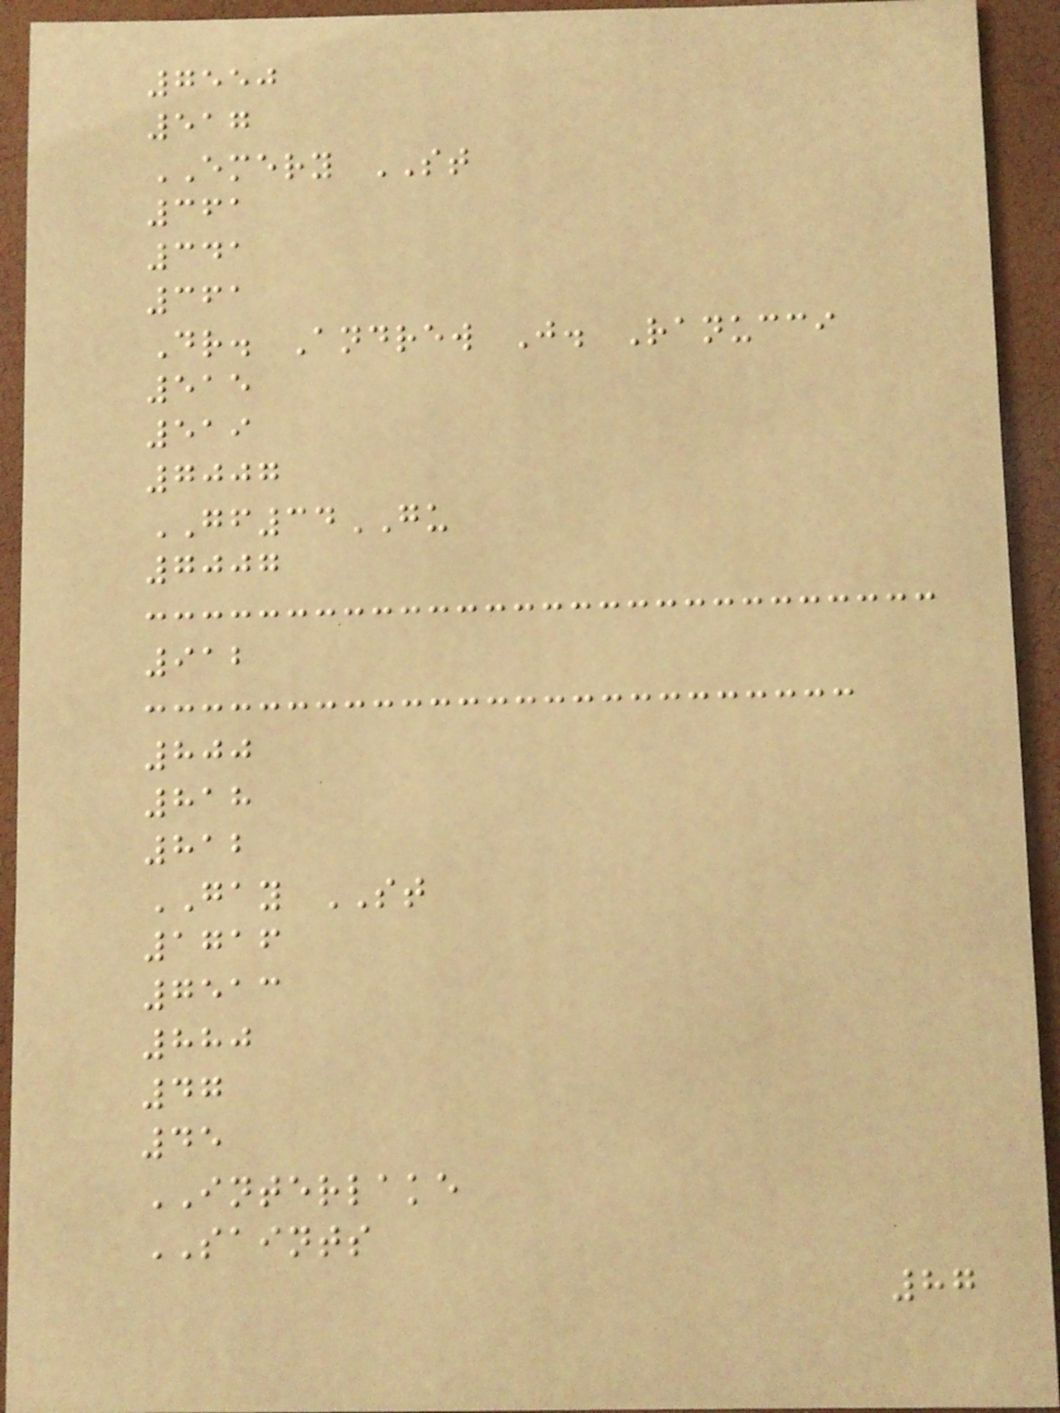7550
517
EMERY ST
361
341
361
Dr. Andrew J. Ranucci
515
519
7007
GF34GU
7007
912
800
818
812
GAY ST
1716
7513
880
47
45
INTERLAKE
SAINTS
87
